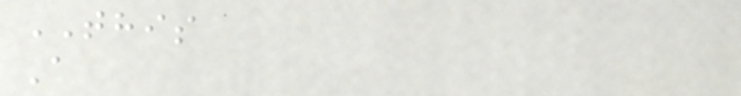THIS
A
